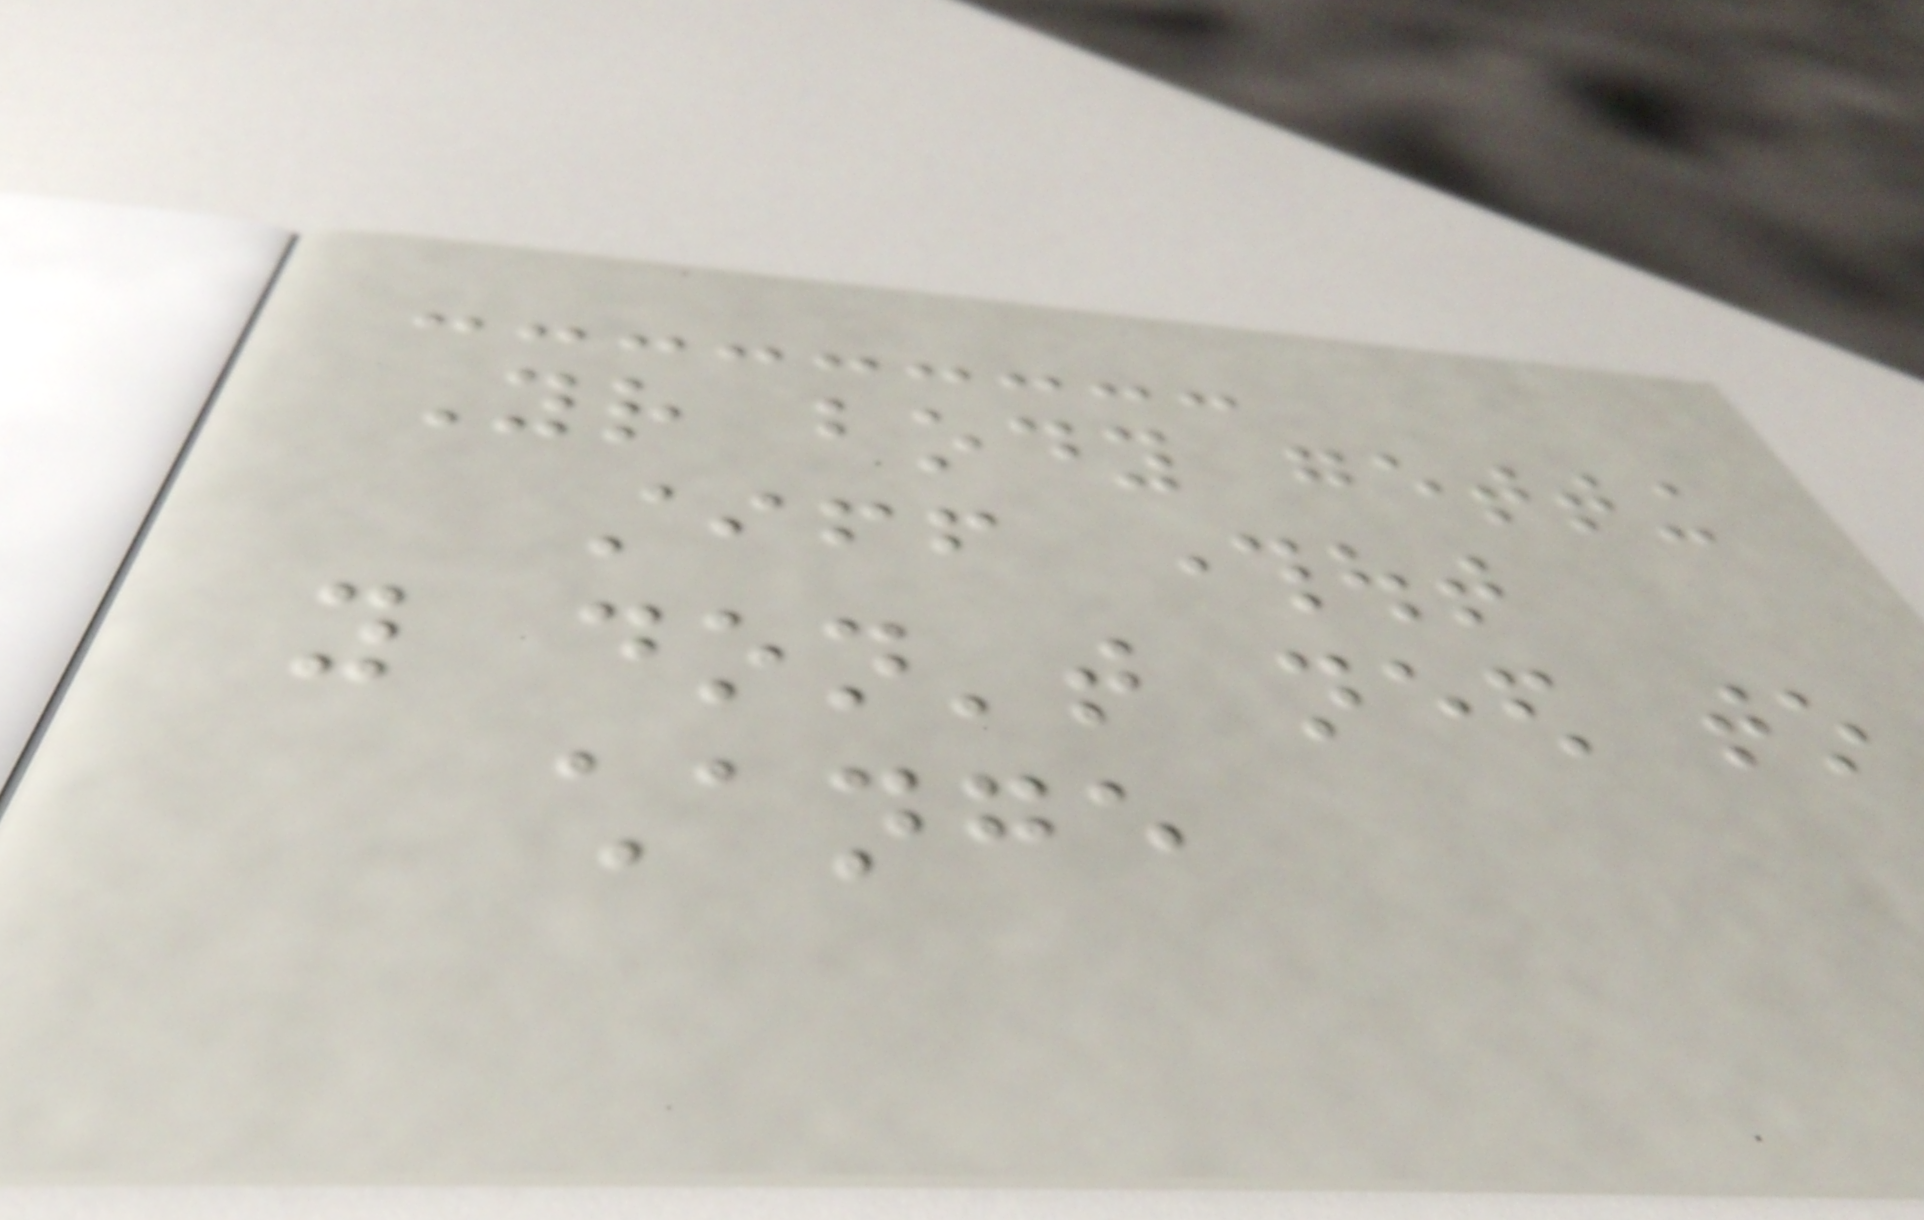Your body getting
stiff throughout
you don't need to
change
